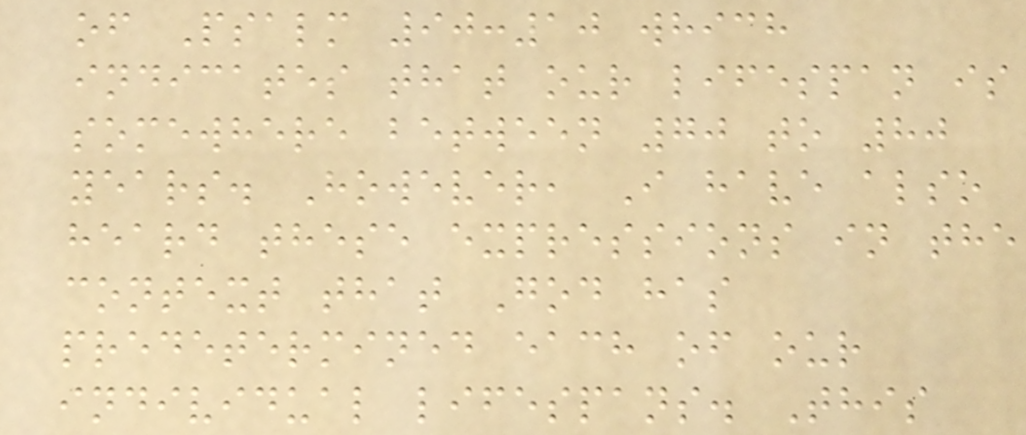of Psalm 90:10 which
indicates that our lifespan is
somewhere between 70 to 80
years. However, I have also
heard these expressions in the
context that God has
predetermined each of our
individual lifespans. This
